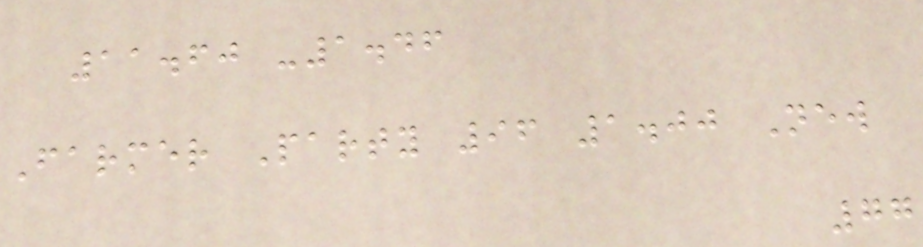11.60 -1.46
Farmer Party 96 1.00 New
77
